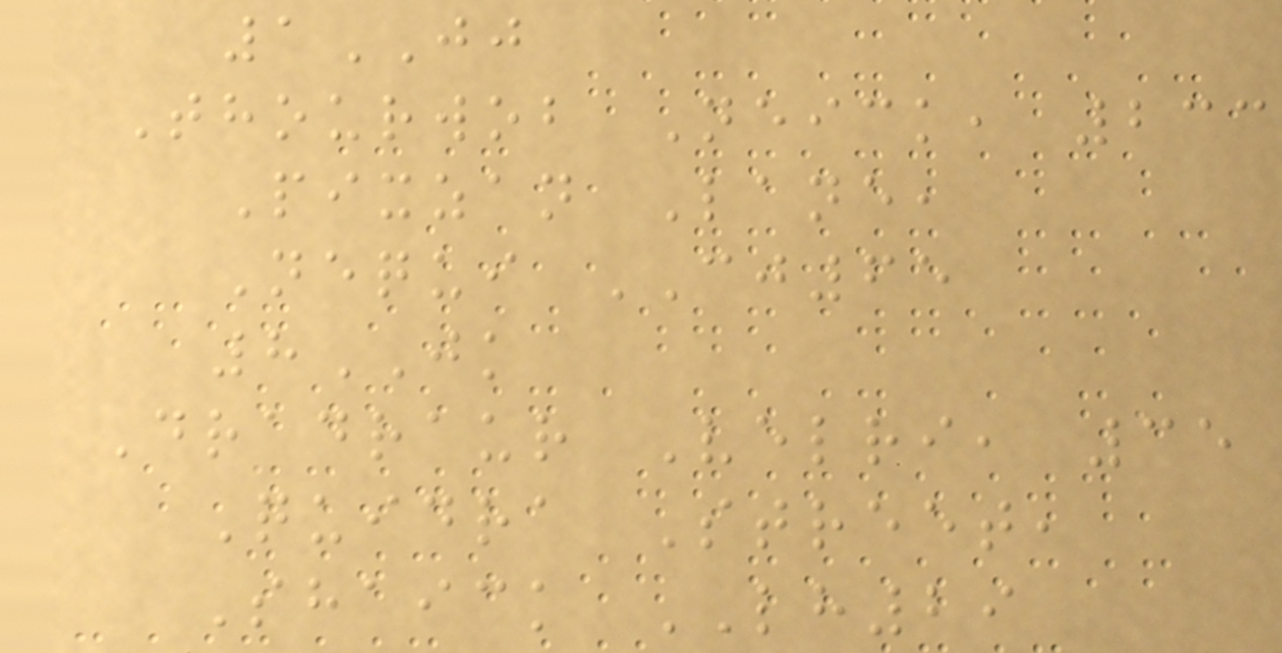1JJ
Thourwob Neick, 233
Pixzan Lane,
Nequi CJ65
8JK
Dradraur Velri, 35
Quidra Street,
Shaick LH29
